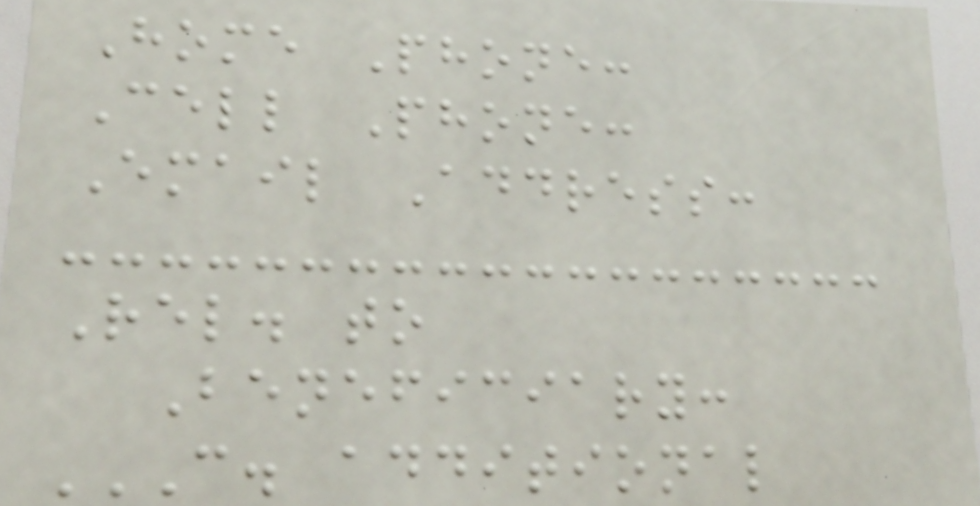Home Phone:
Cell Phone:
Email Address:
Rel. to
Beneficiary:
C. ADDITIONAL
